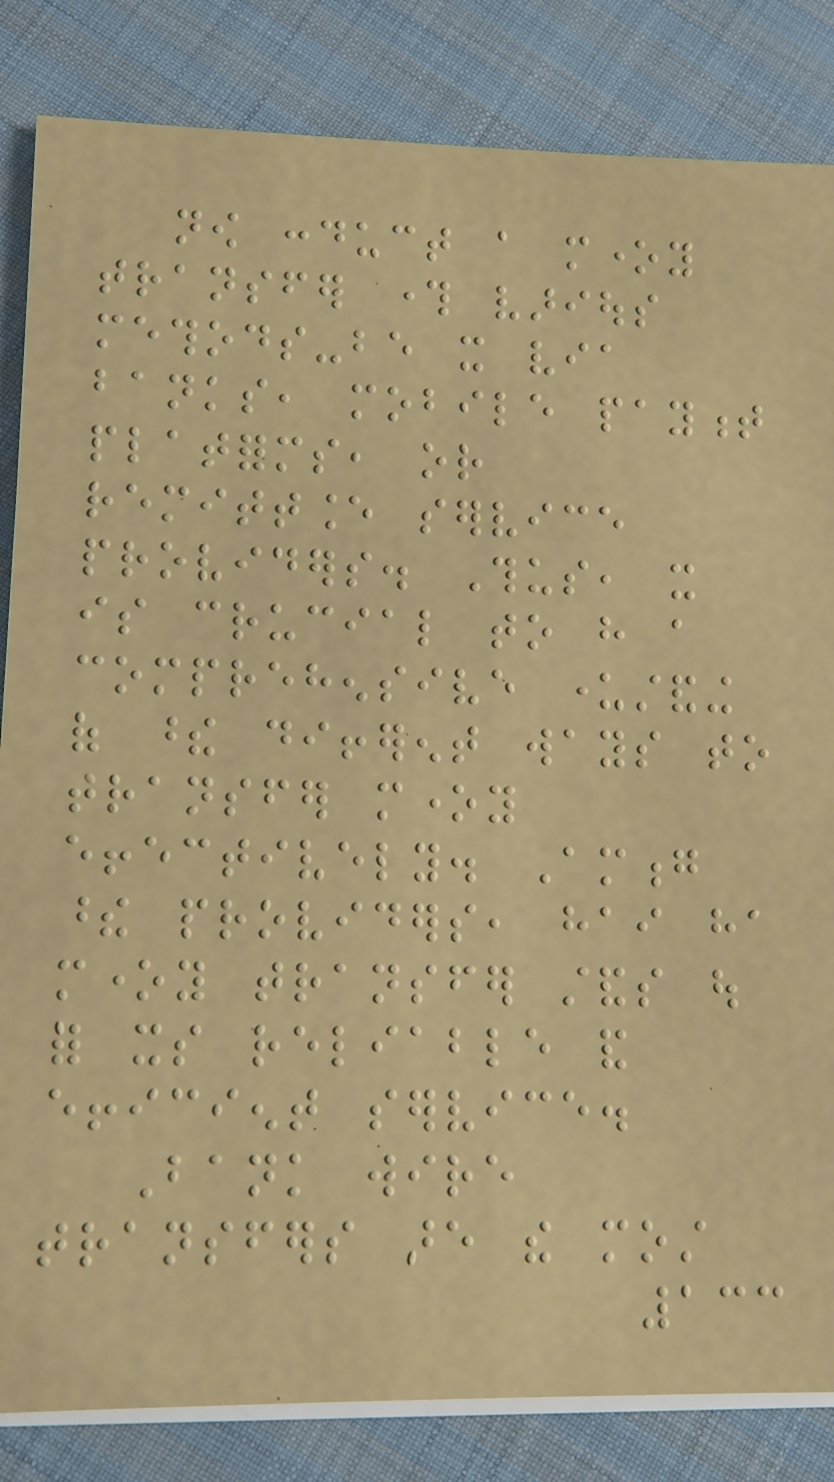now conduct a money
transfer through various
methods-be it via
banks, mobile payment
platforms, or
remittance service
providers. Thus, it
is crucial to have a
comprehensive understanding
of these different ways to
transfer money
effectively. Among
these providers, hai ha
money transfer stands out
for its reliable and
efficient service.
Bank wire
transfers are the most
133
